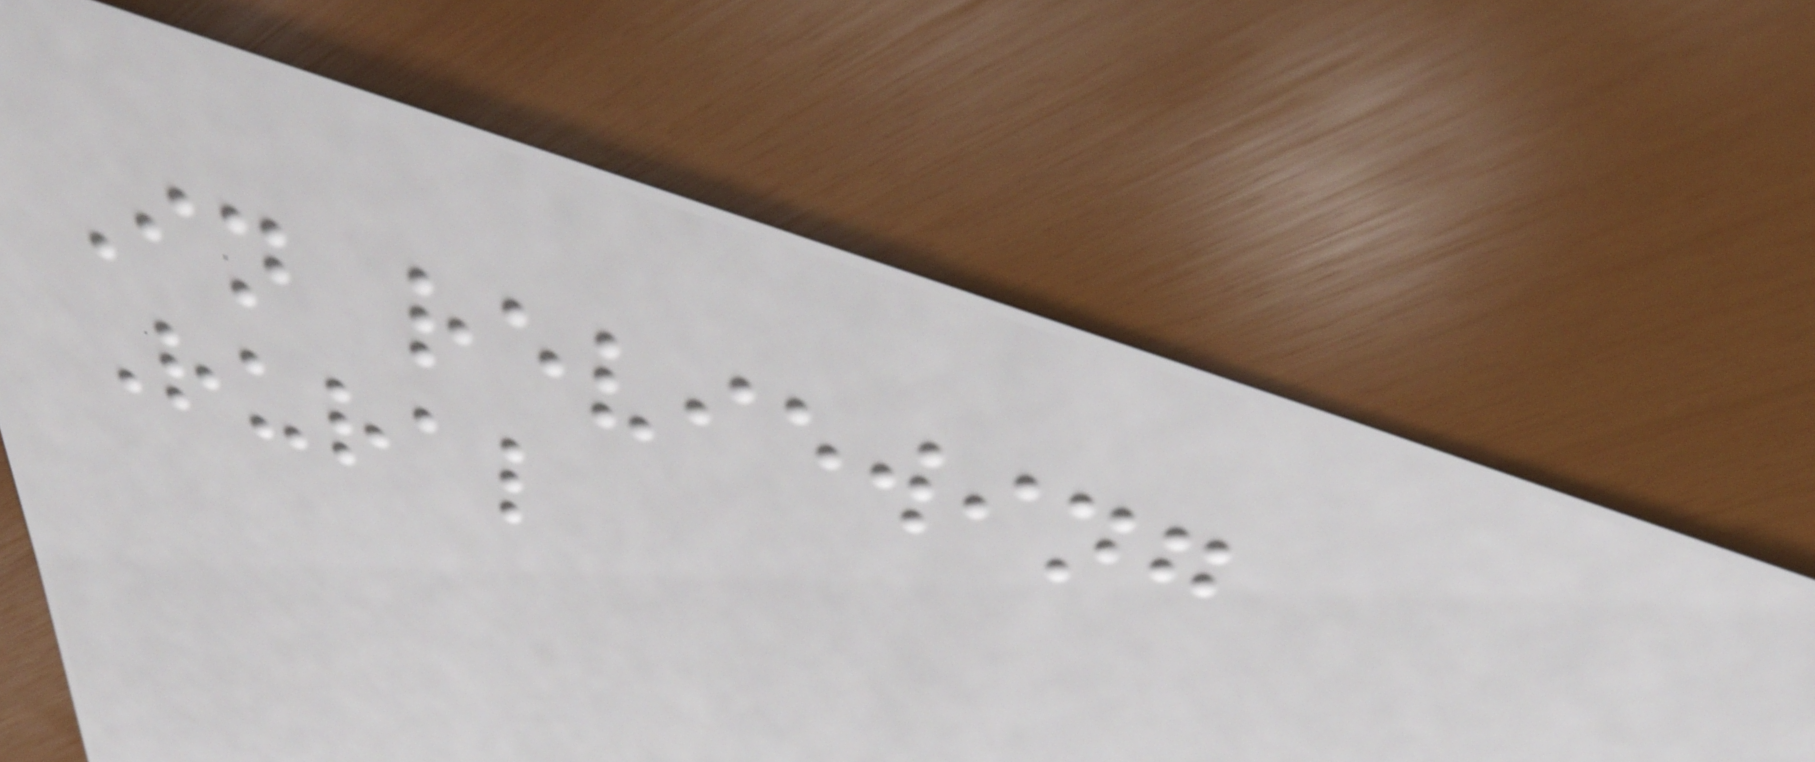In reviewing
Rural
